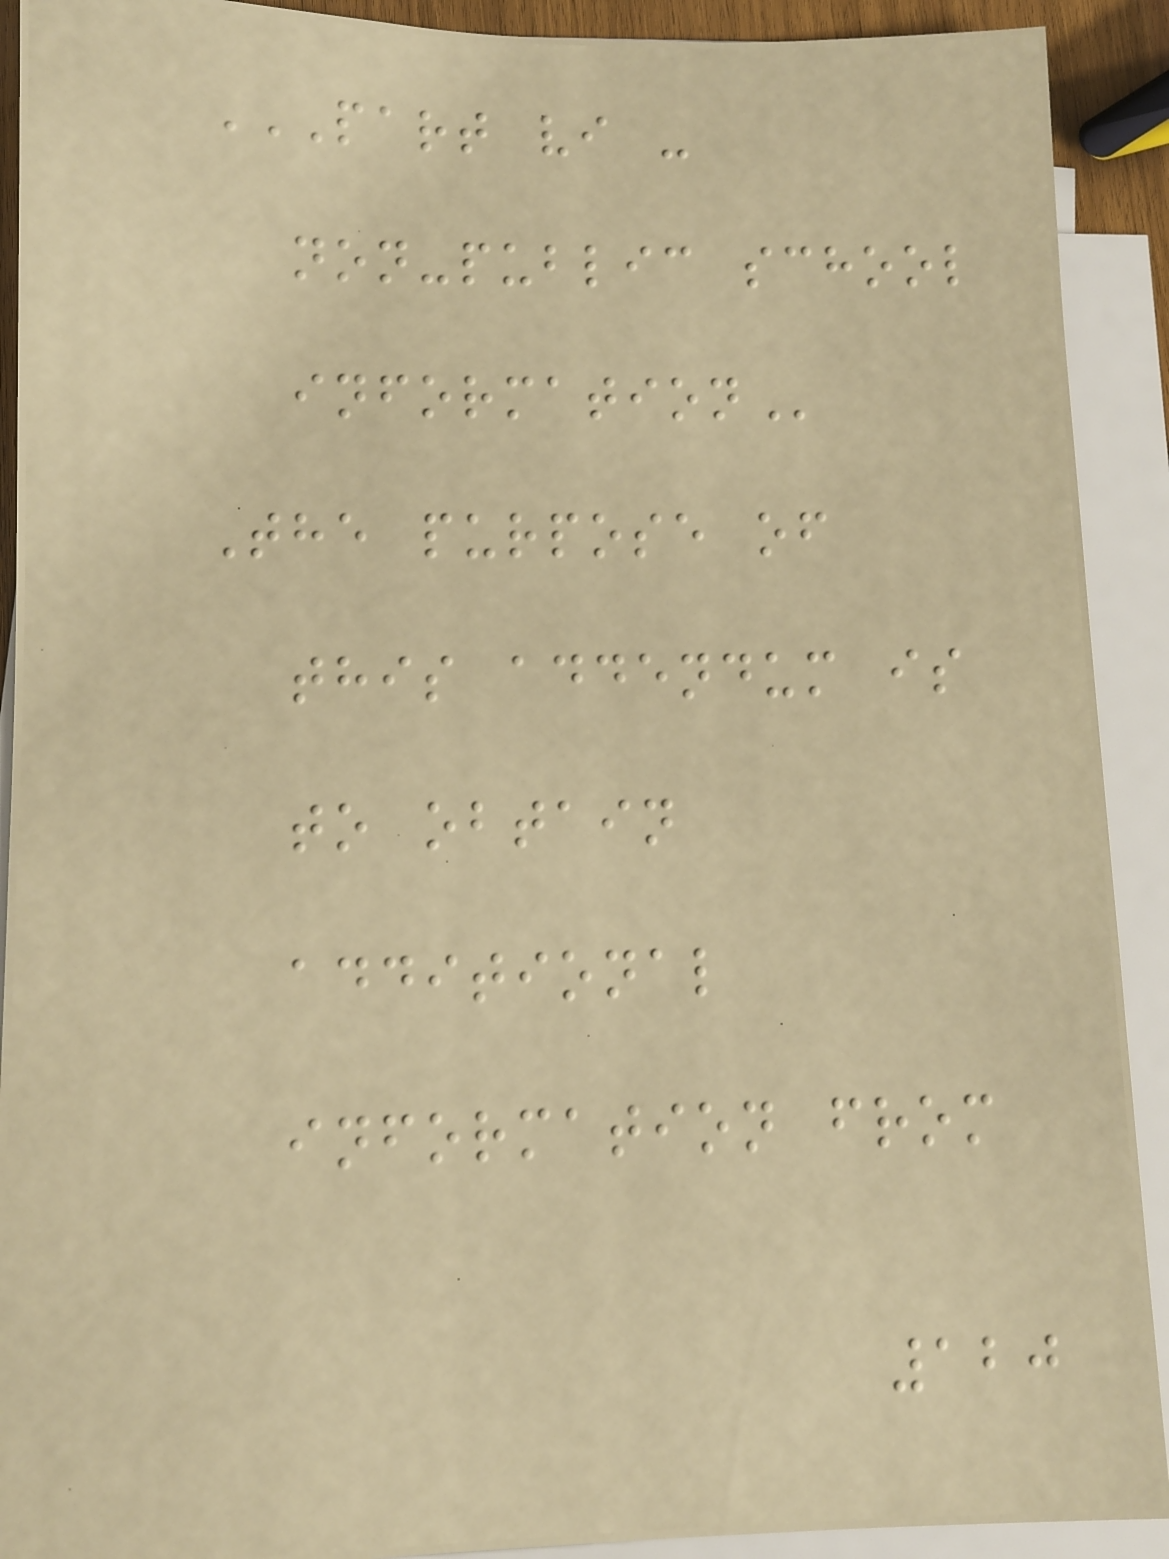PART VI -
NON-PUBLIC SCHOOL
INFORMATION
The purpose of
this addendum is
to obtain
additional
information from
120
